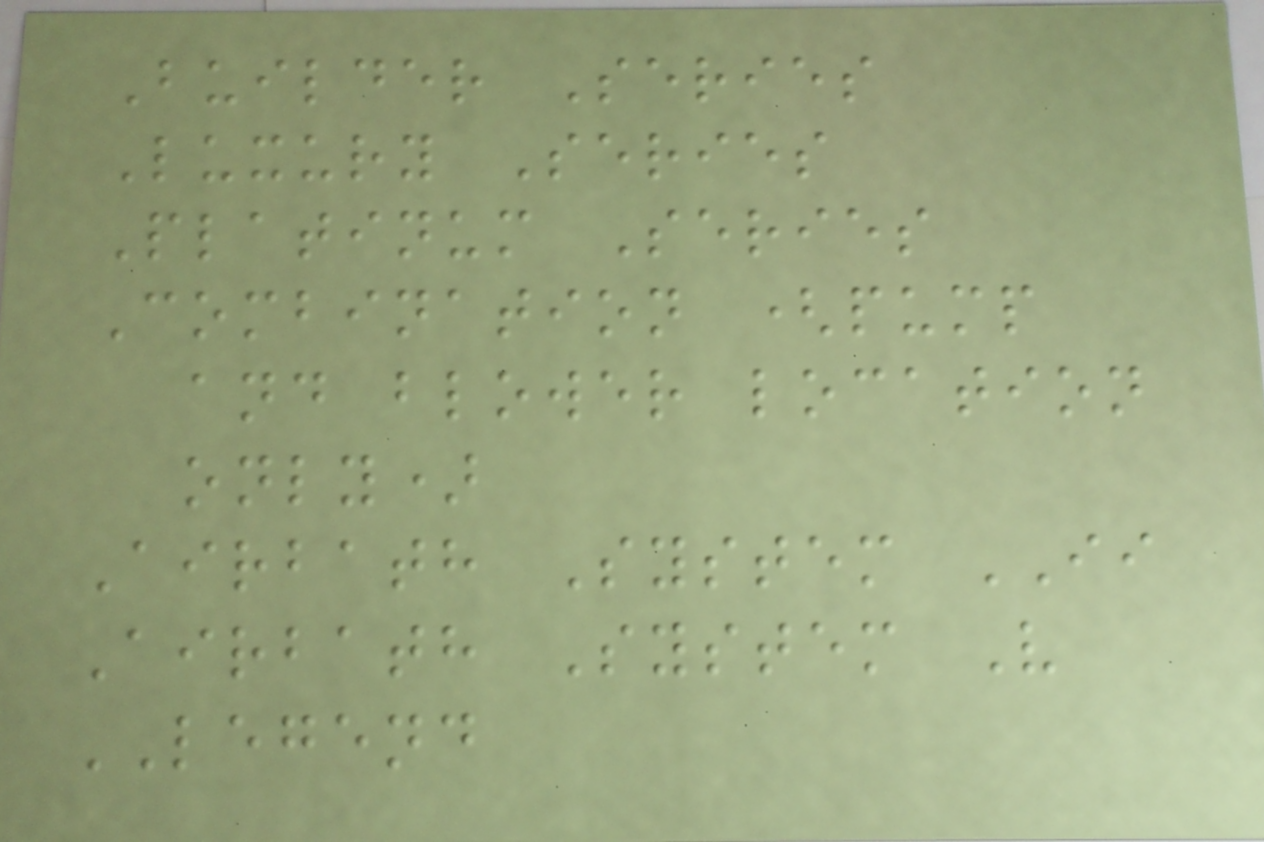Builder Series
Luxury Series
Platinum Series
Combination (pump
and blower location
only)
Airbath System II
Airbath System V
LEGEND
